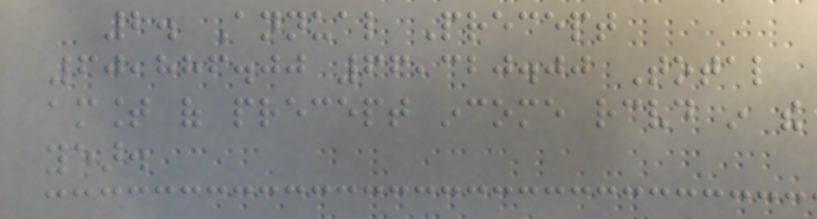2. Annual Precept
60,886.00 66,320.00 Total
amount of precept income received in the
year.
